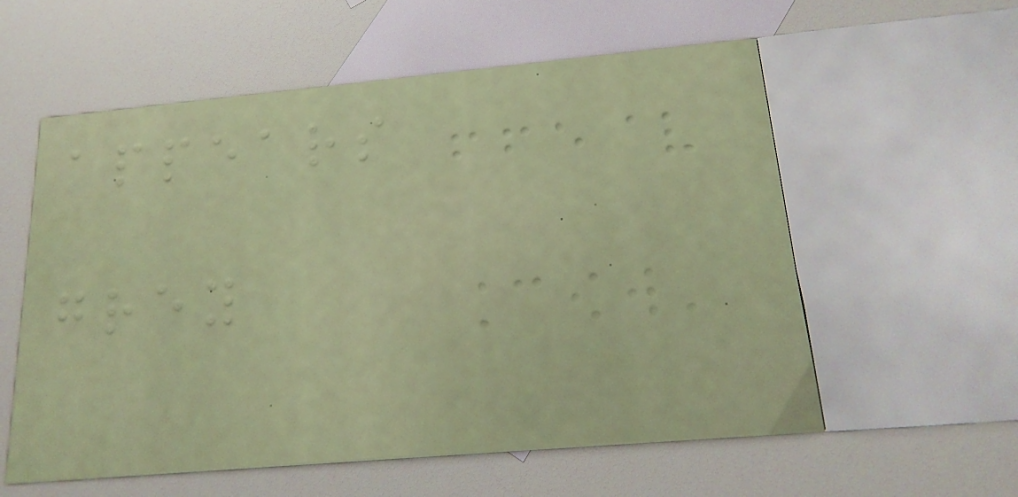appears
grey
